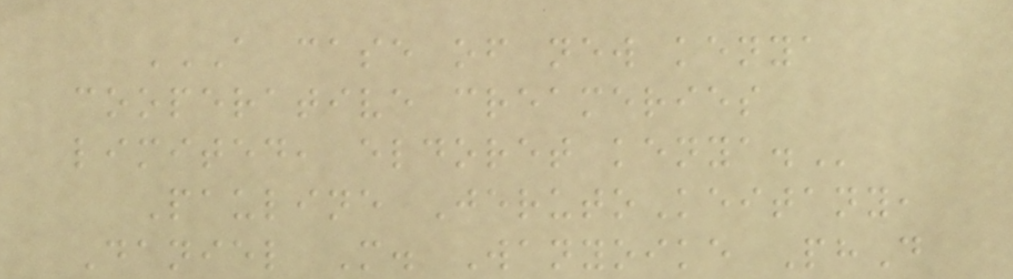A CASE OF NEW KENYA
COOPERATIVE CREAMERIES
LIMITED, ELDORET KENYA.
Pauline JerutoKeitany,
Daniel M. Wanyoike PhD
